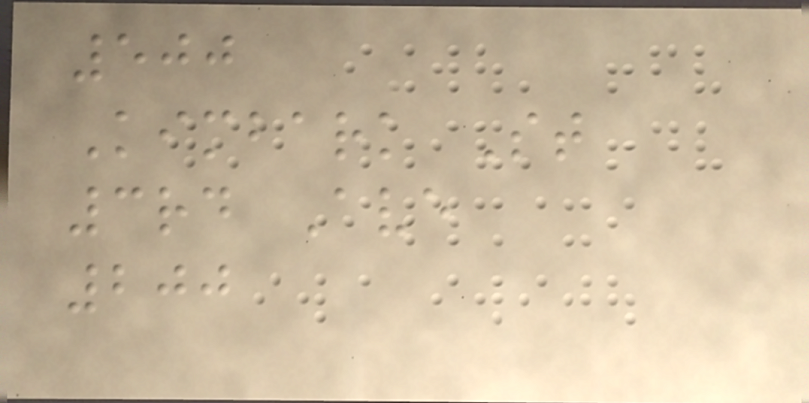500
Kimbark St
3rd Ave
200
